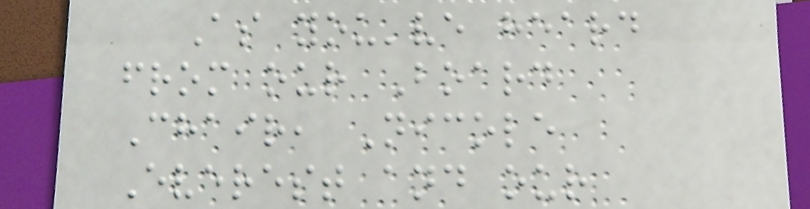As you've heard
from our Board
Chair, Nicole
Everest and our
